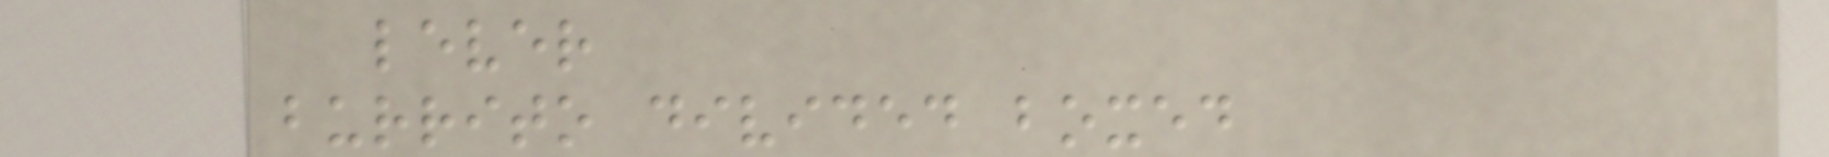lever
burrito divided boxed
